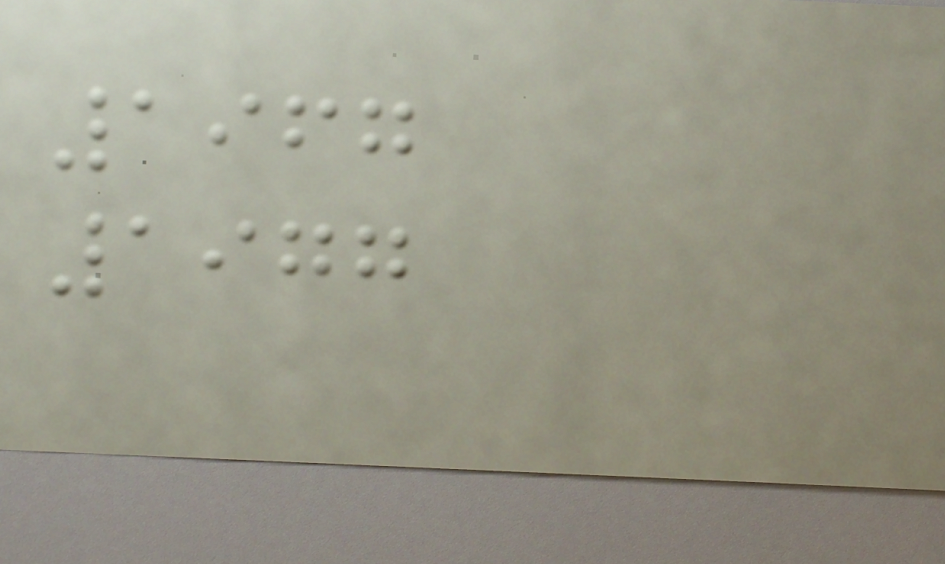1967
1977
